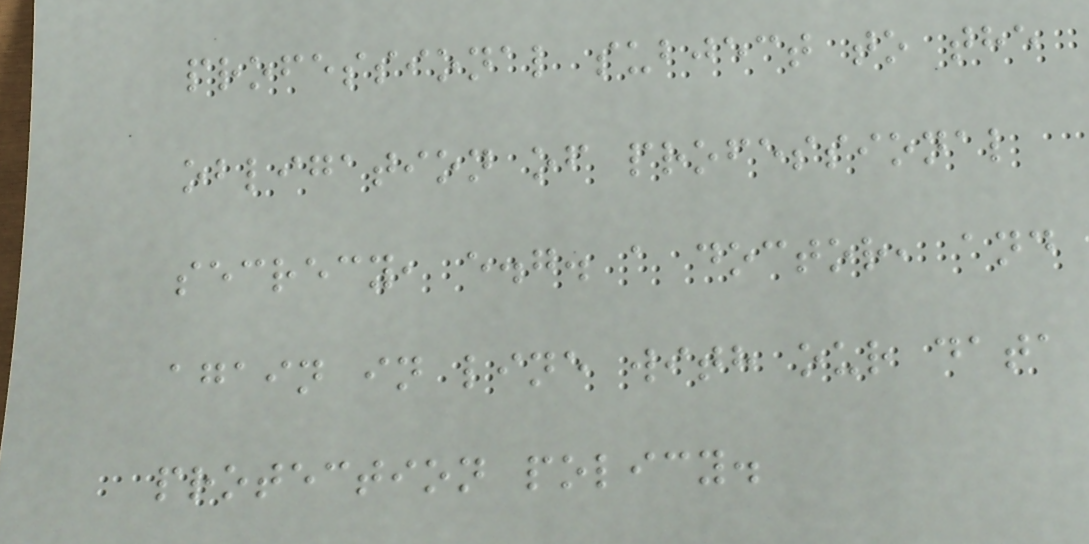professional subject to the
obligation of professional
secrecy, e.g. a doctor, and
again in line with our data
protection policy.
